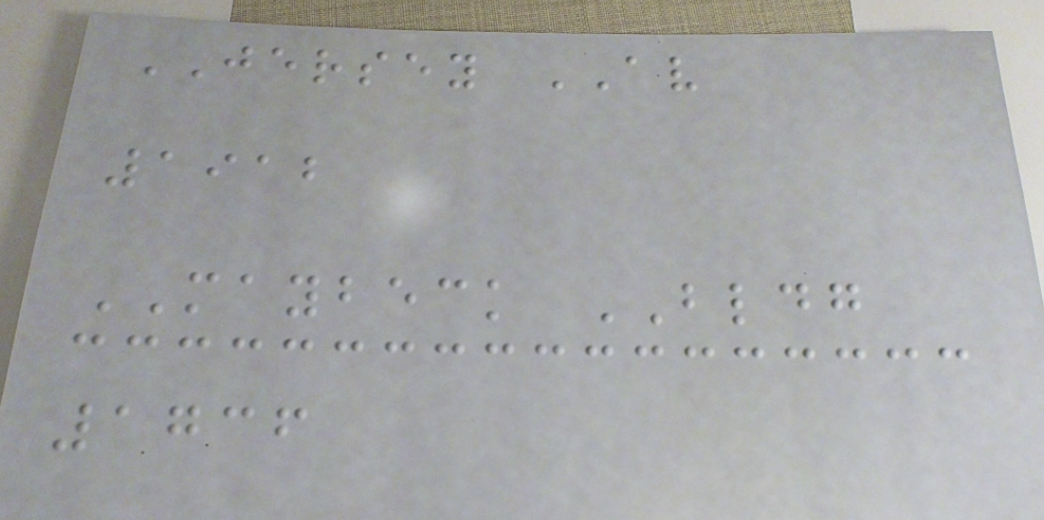JERSEY AV
1912
MAYBECK BLDG
1736
